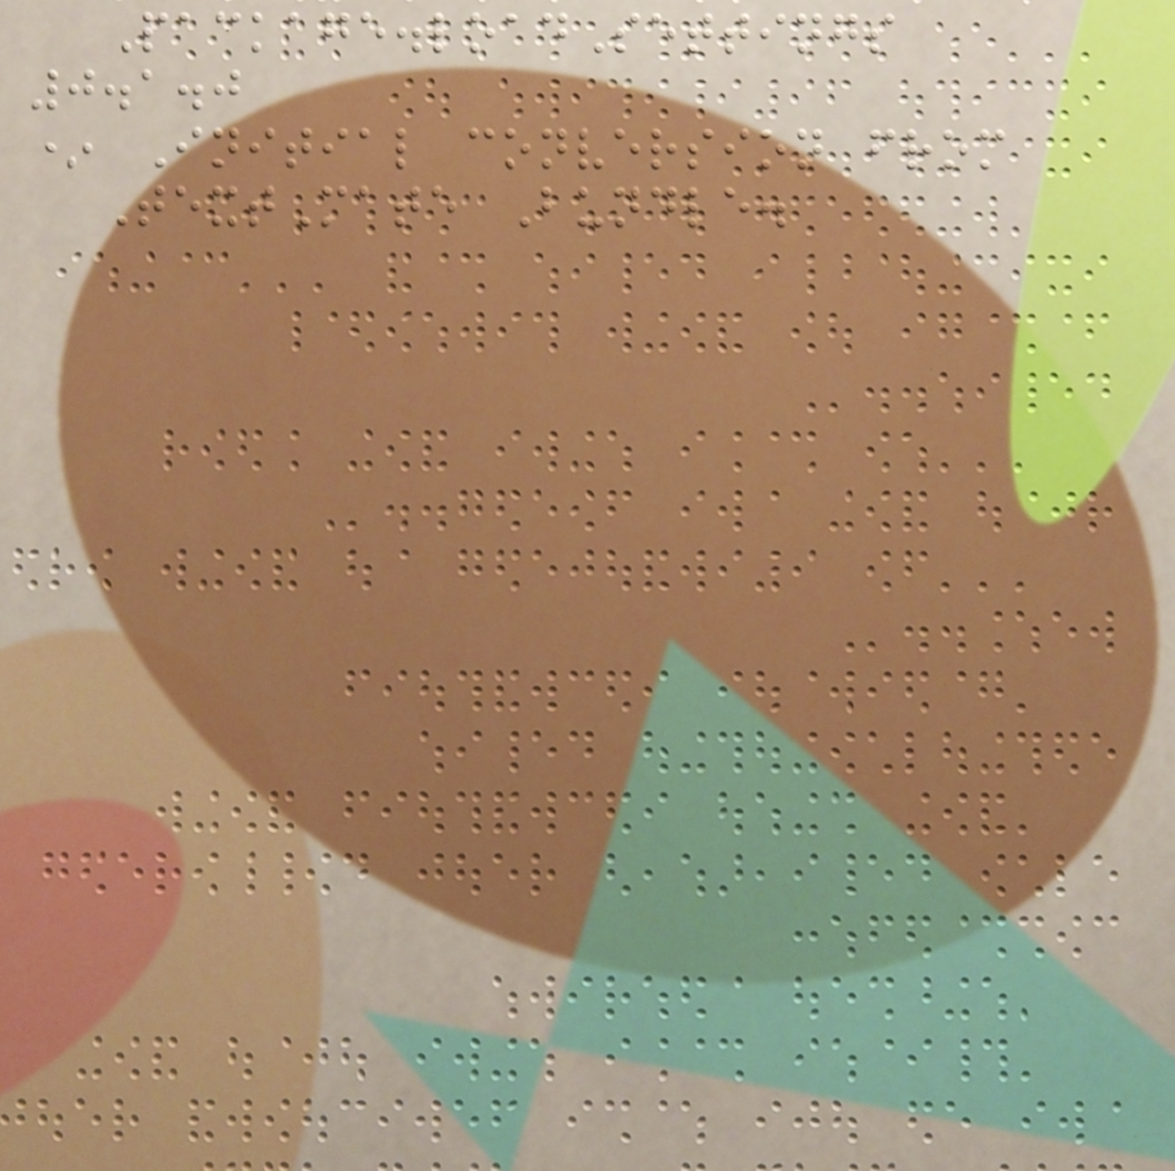Package.loadSettings
0.1.0
* Initial conversion from
TextMate Bundle.
